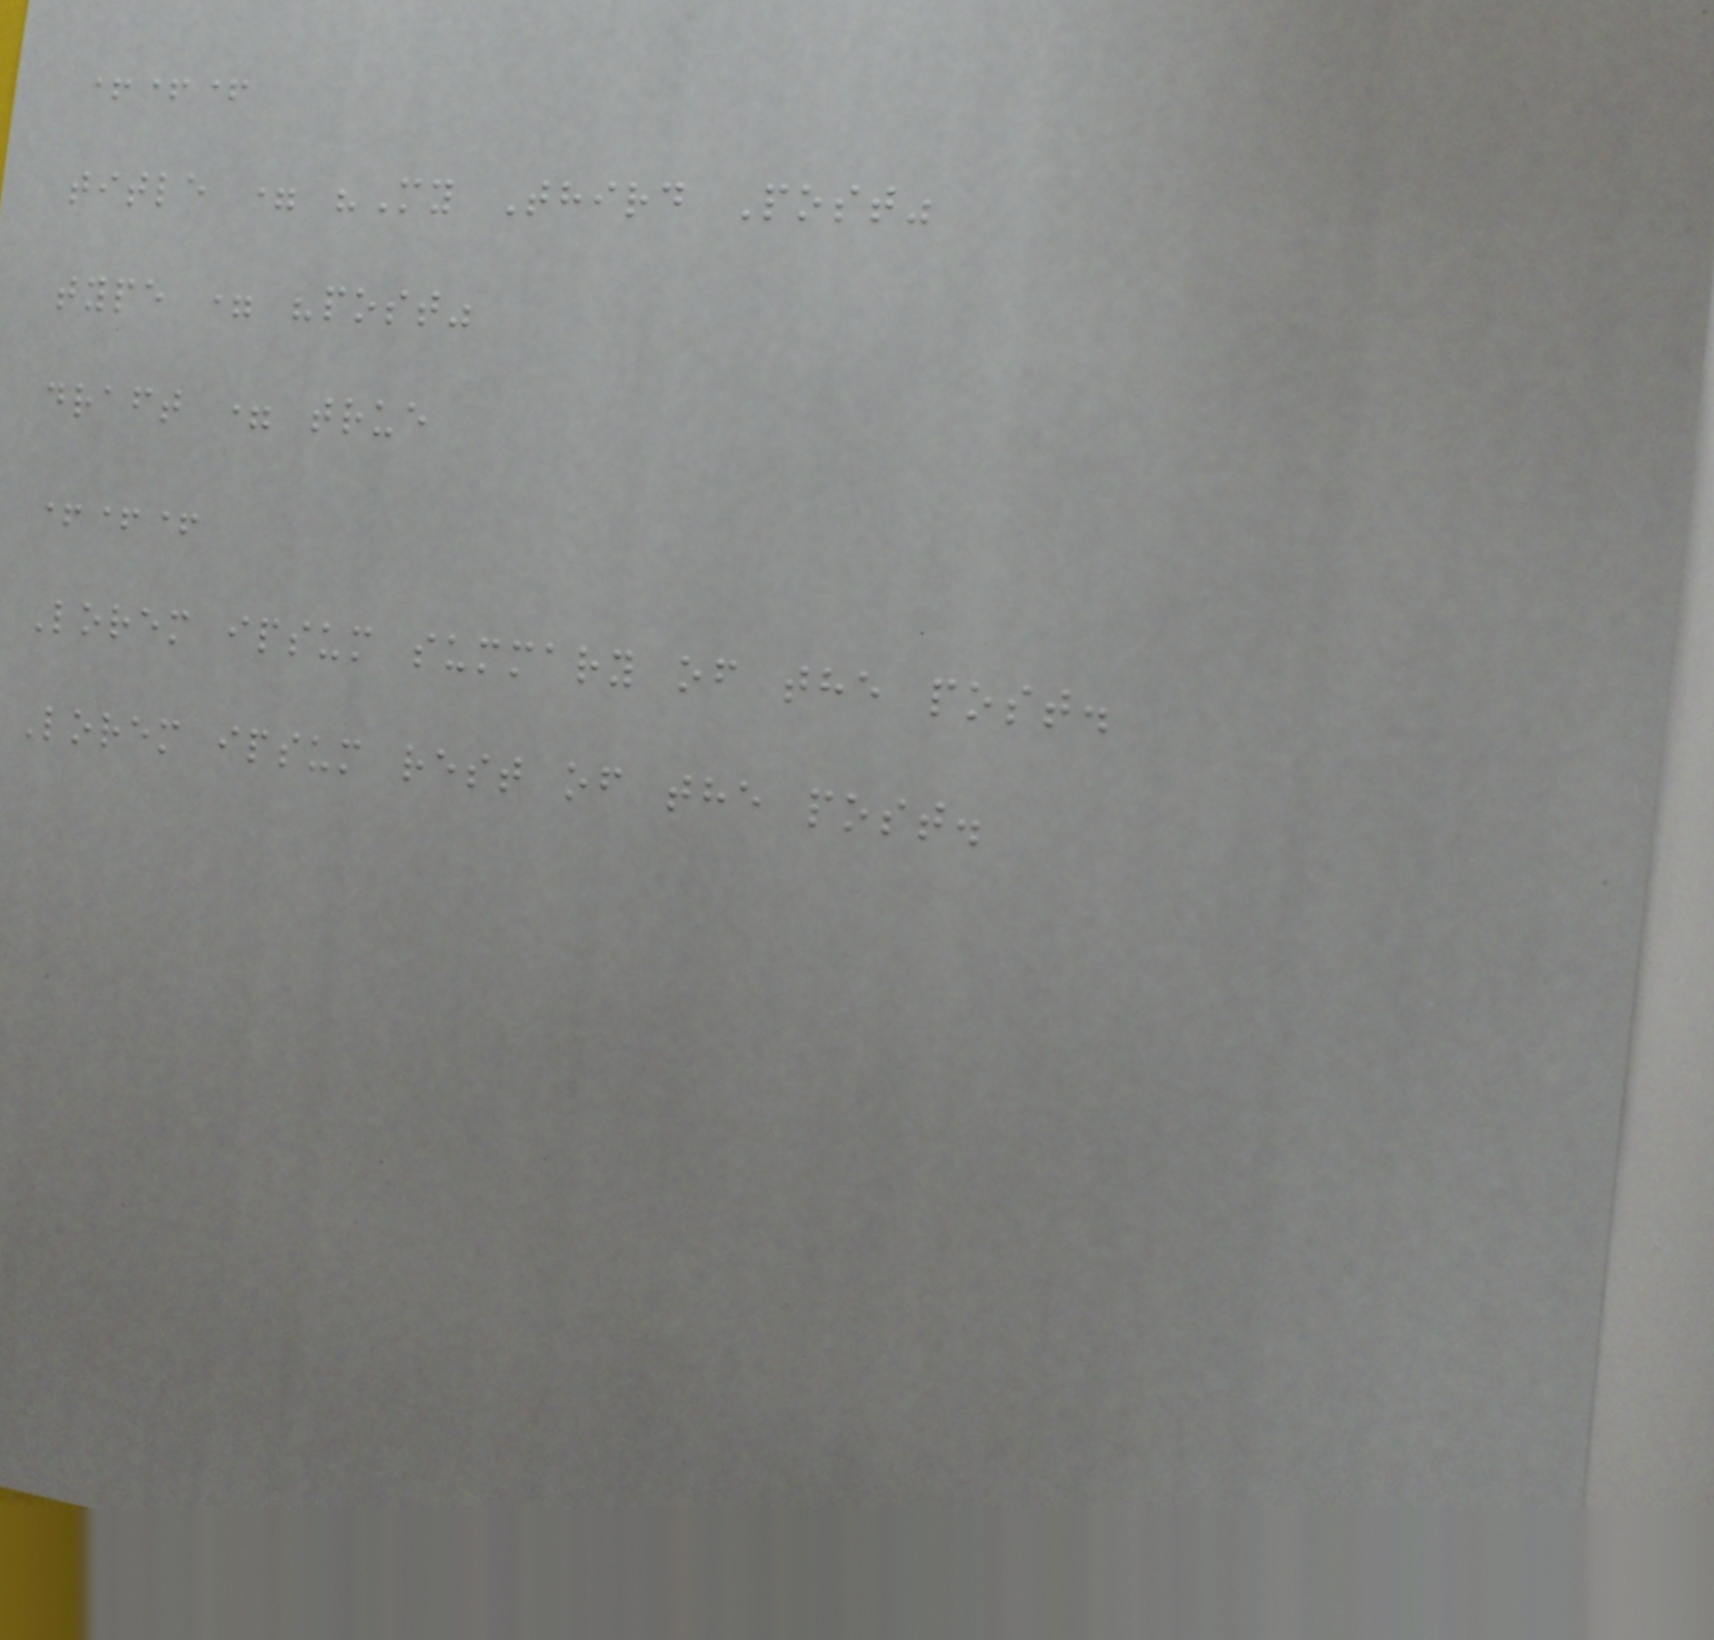+++
title = "My Third Post"
type = "post"
draft = true
+++
Lorem ipsum summary of the post.
Lorem ipsum rest of the post.
